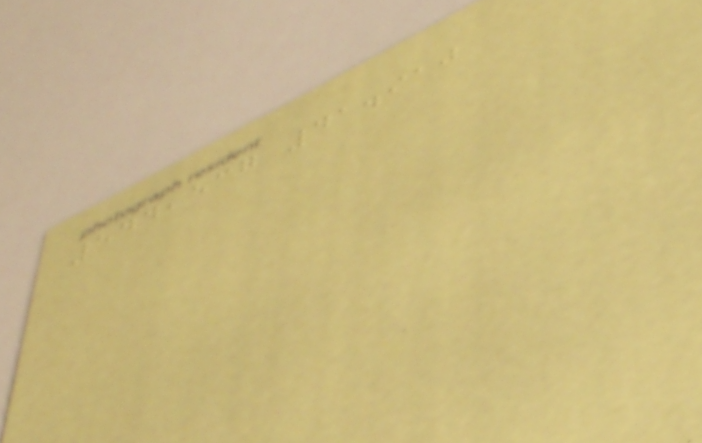544,537 41.910
